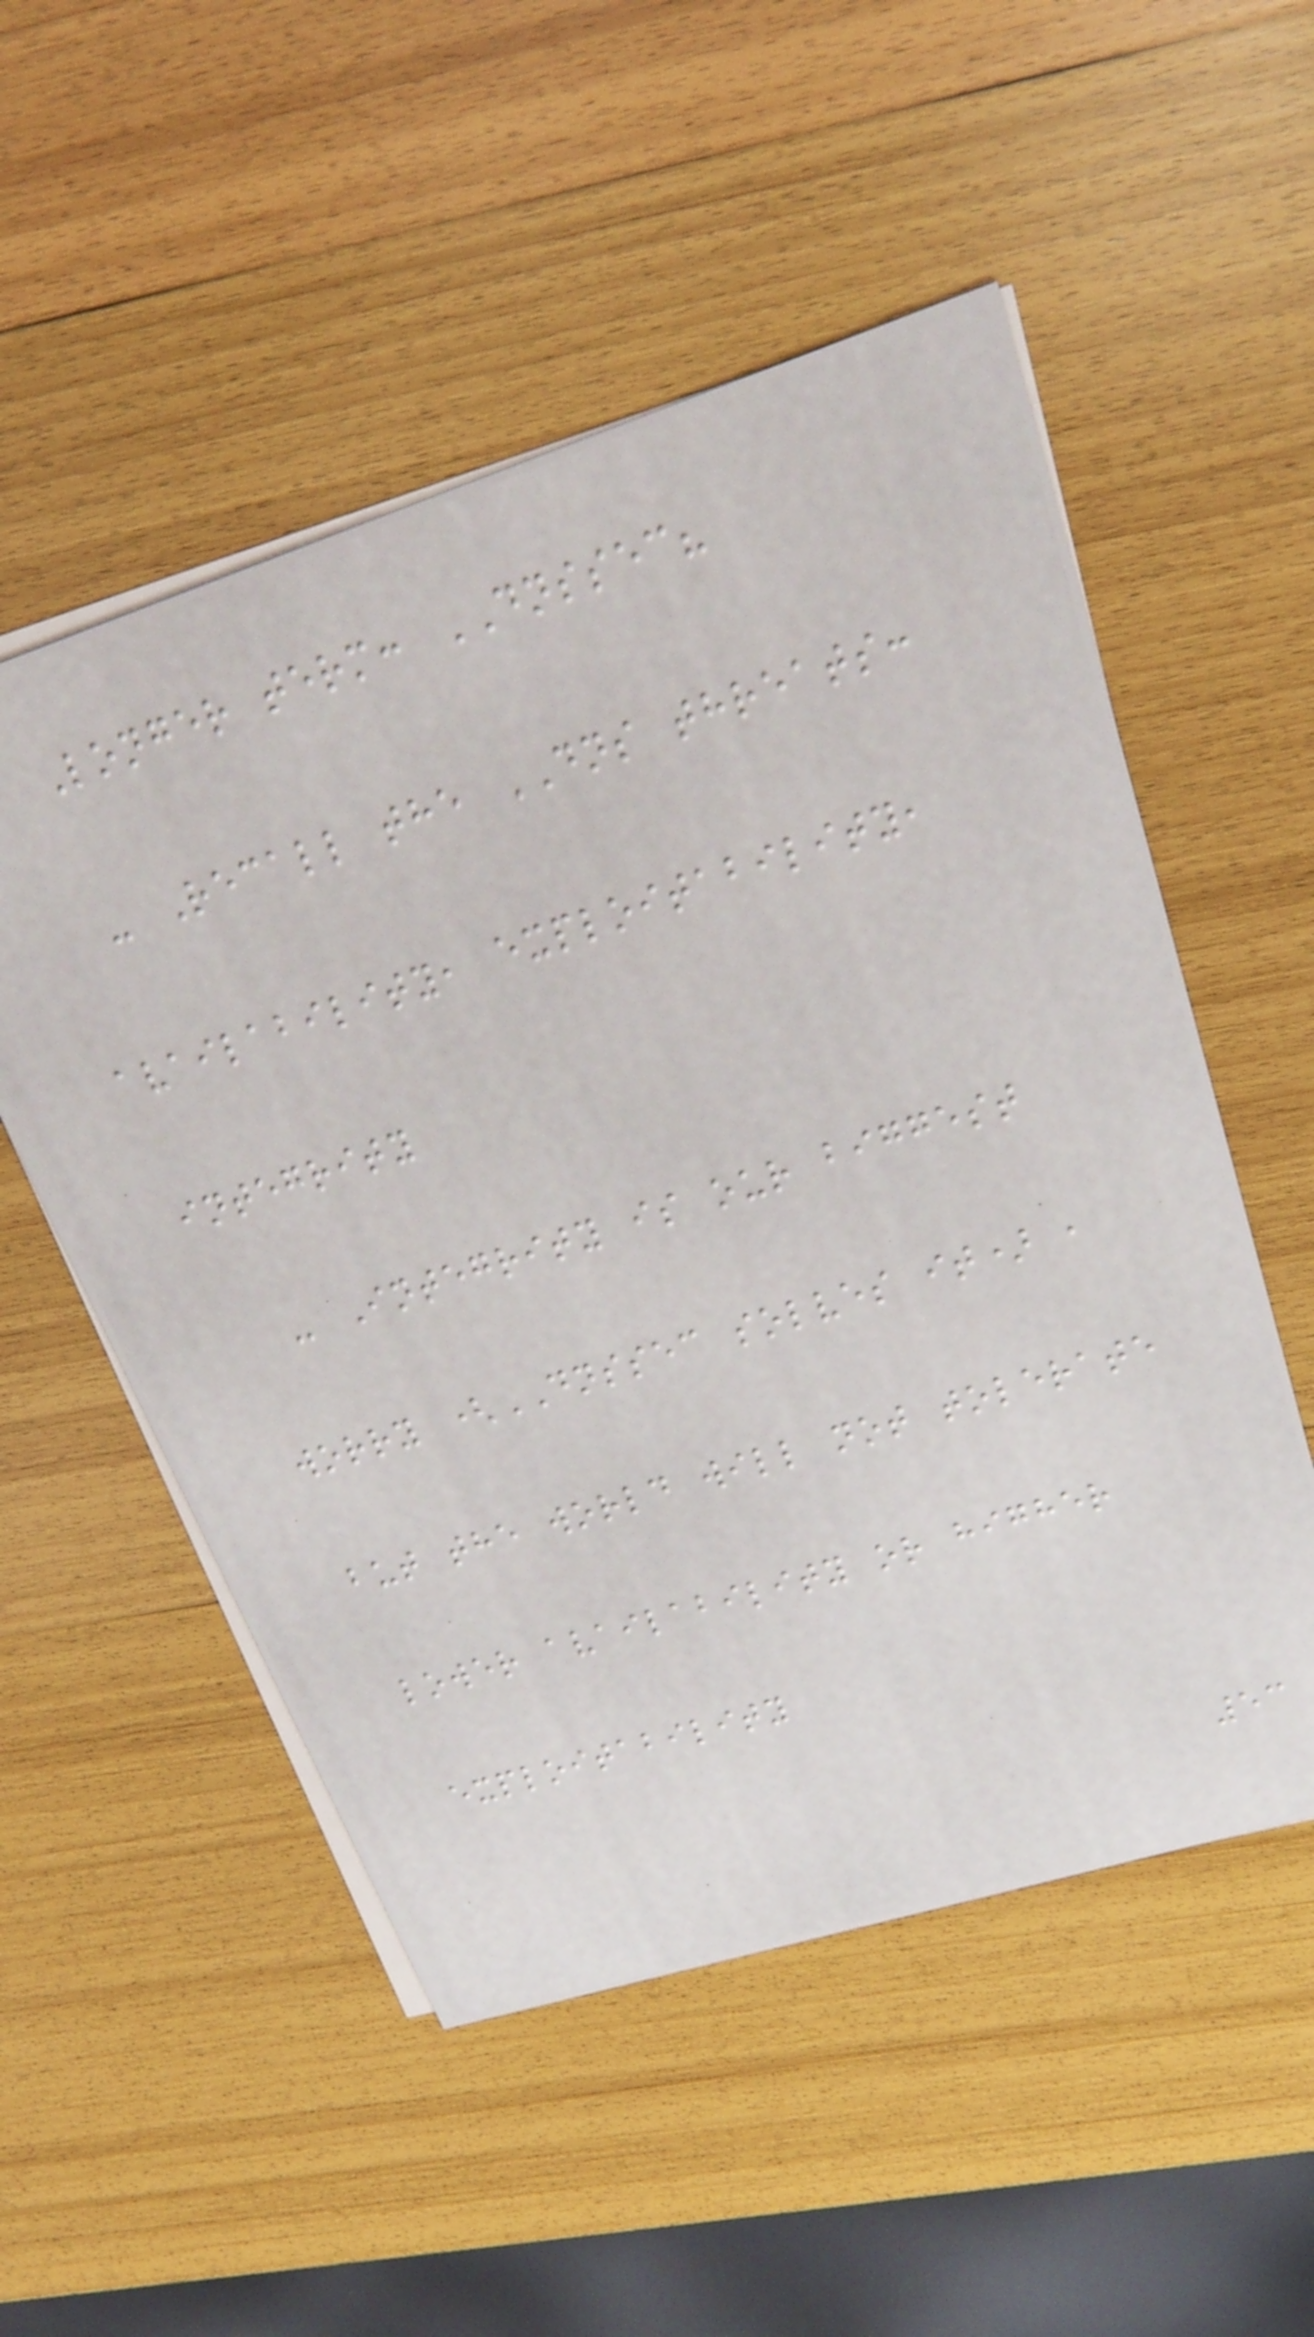Longer term: DNSSEC?
- Recall the DNS threats:
availability, exploitability,
integrity
- Integrity is our biggest
worry (DNSSEC solves it) ,
but the world will not tolerate
lower availability or higher
exploitability
53
